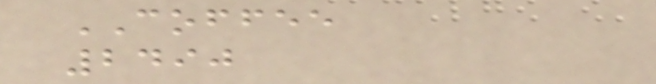COFFEE
2490
